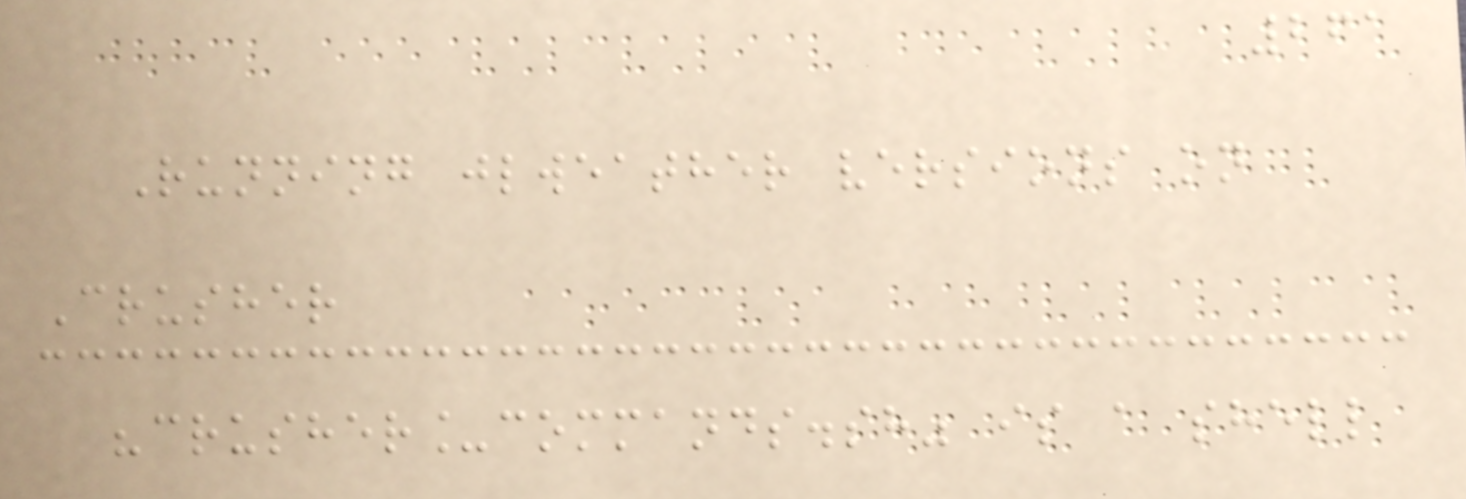261
Running jlweather versions on
Crusher
"crusher_commands.sh" is a shell
